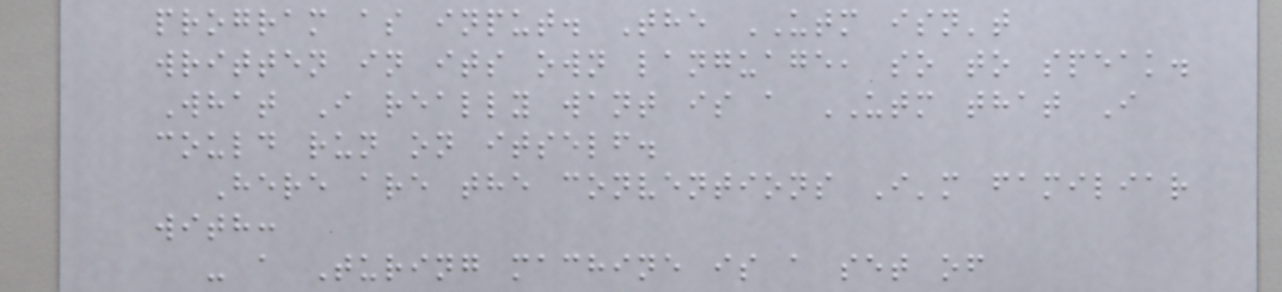program as input. The UTM isn't
written in its own language, so to speak.
What I really want is a UTM that I
could run on itself.
Here are the conventions I'm familiar
with:
- a Turing machine is a set of
